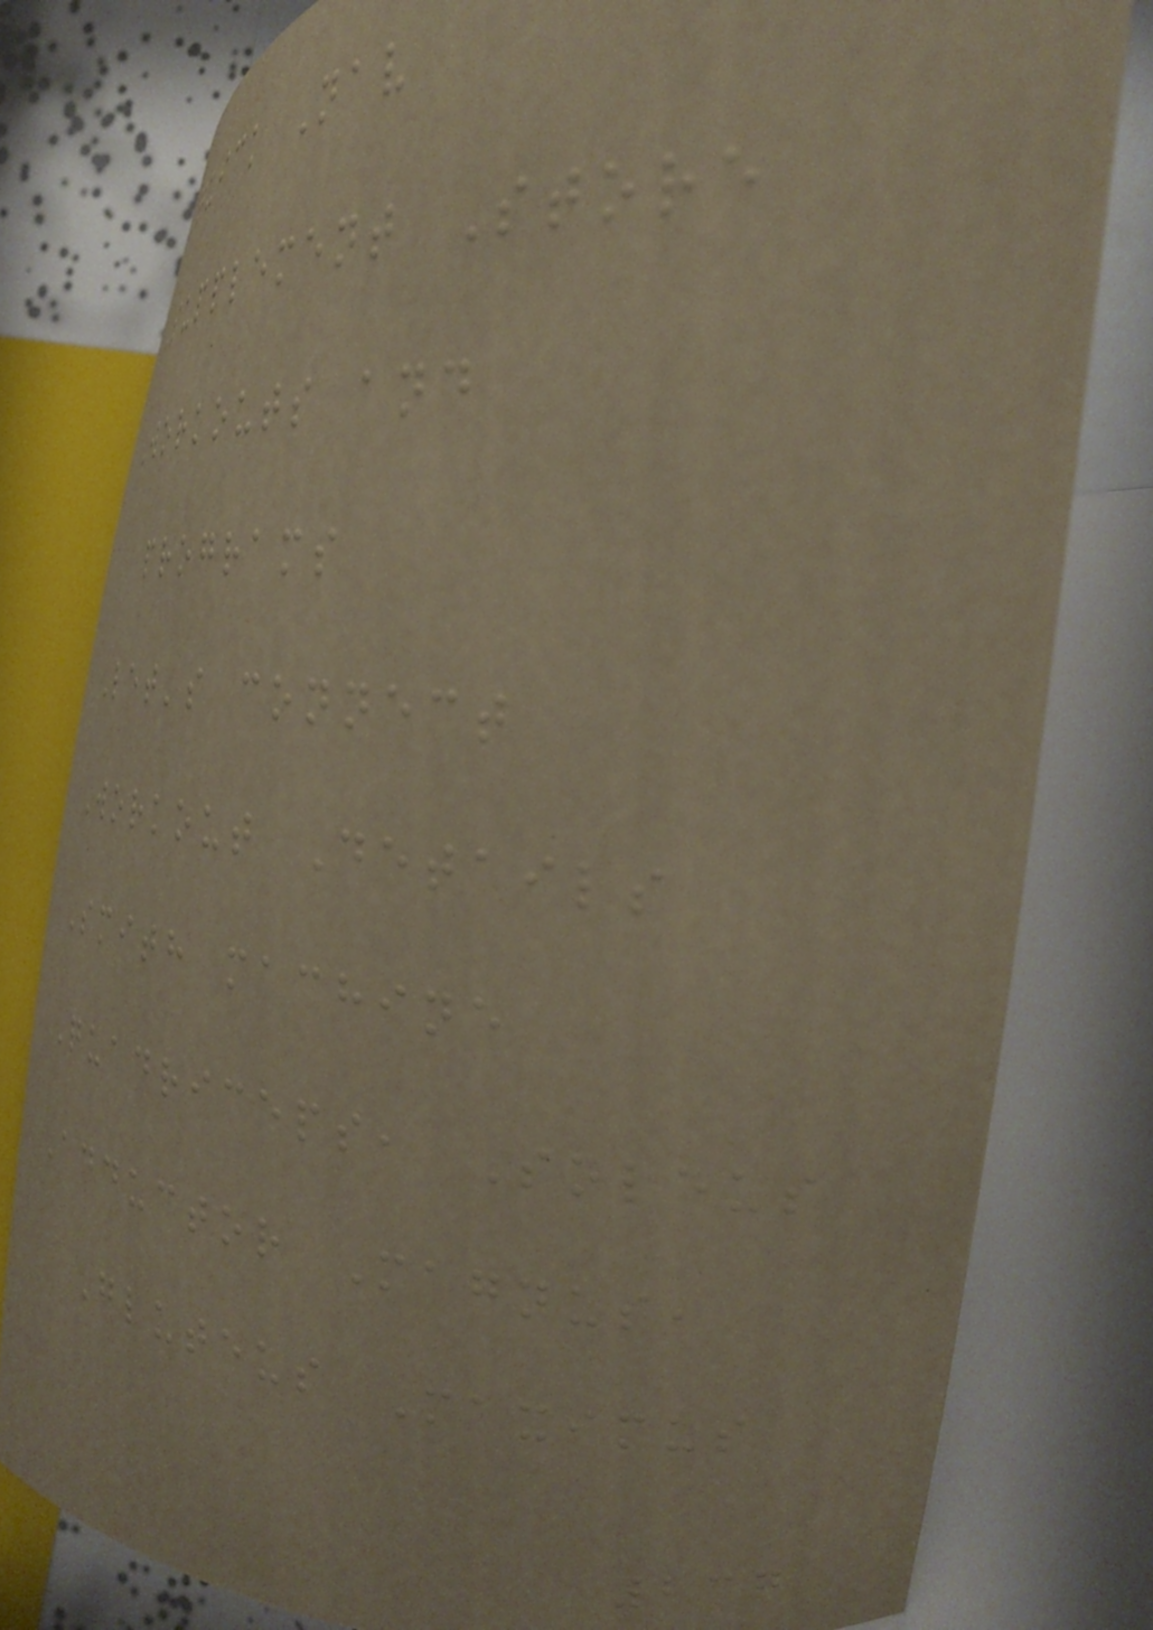Quick Nav
Supplement Store
Workouts and
programs
Let's connect
Workout Details
Smith machine
Quadriceps, Soleus
Adductor Magnus,
Gluteus Maximus
237
